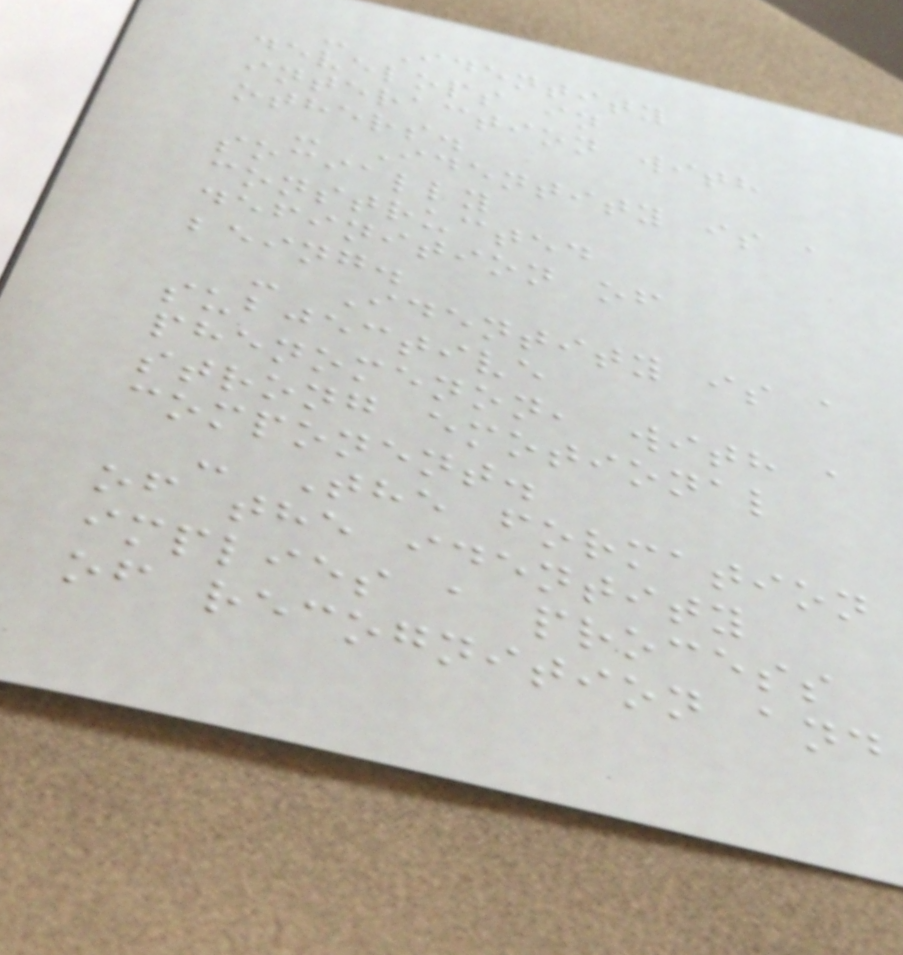- Identity
develops in
interaction with
others.
- Identity is a
socially
constructed
definition of
being.
- Identity is a
subjective
phenomenon, with a
strong emotional
component.
- The formation
of the identity
implies a process
of recognition and
